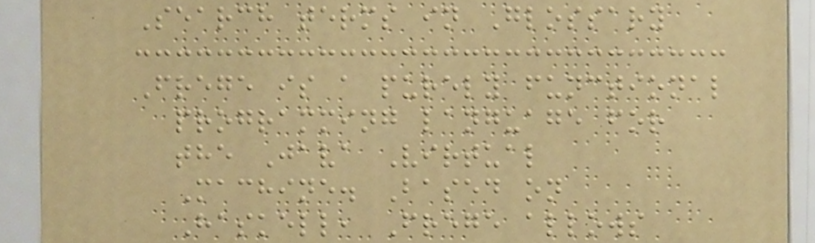Search terms in Glossary
Frege is a purely functional
programming language for
the Java Virtual
Machine. Based on
Haskell, Frege allows
